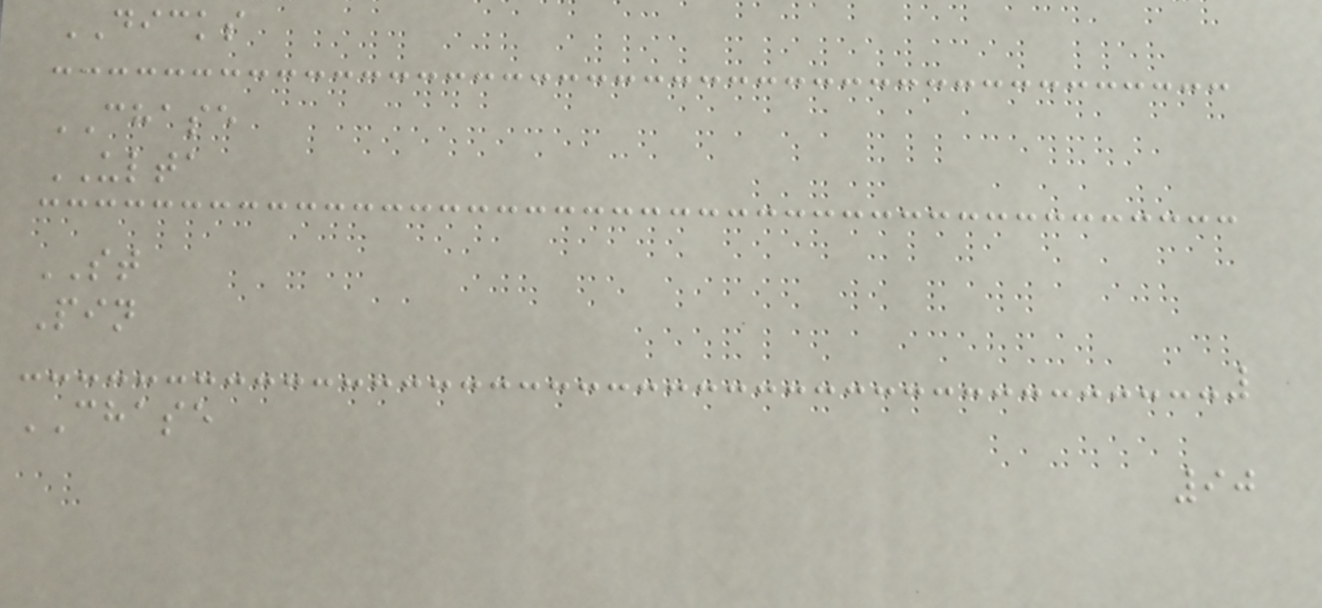DICKS
CHASE
ULTA
ST
Pin
CHASE
90
